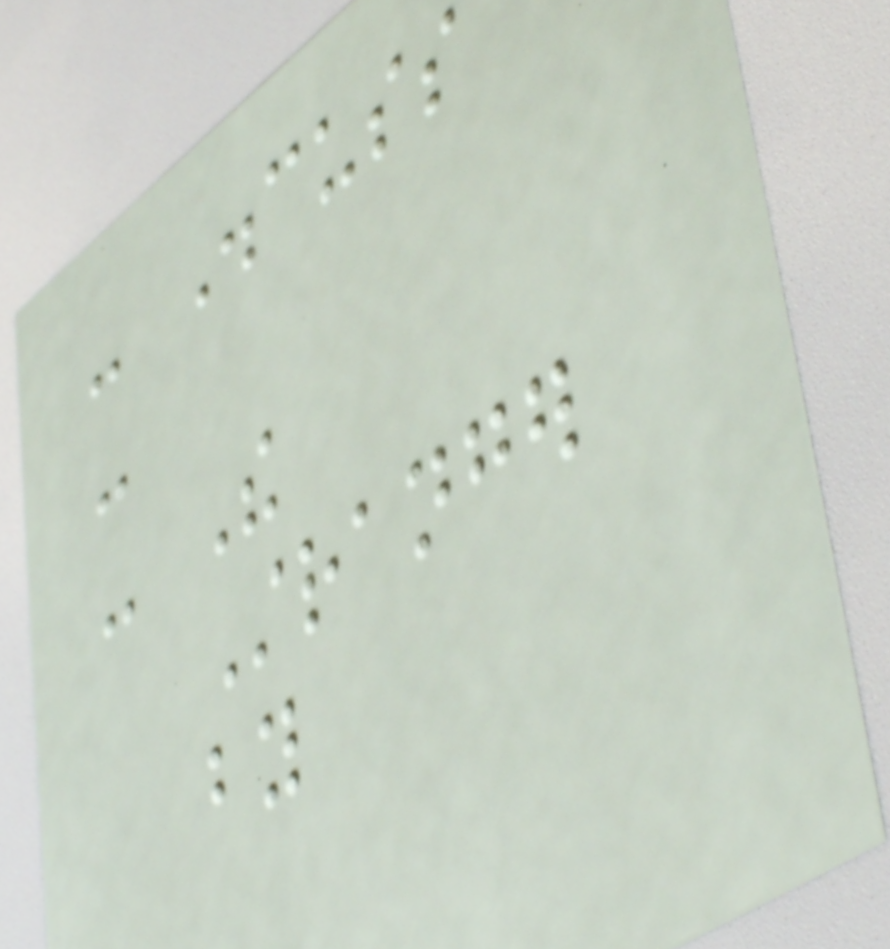- Discuss
-
- The
Stranger
by
